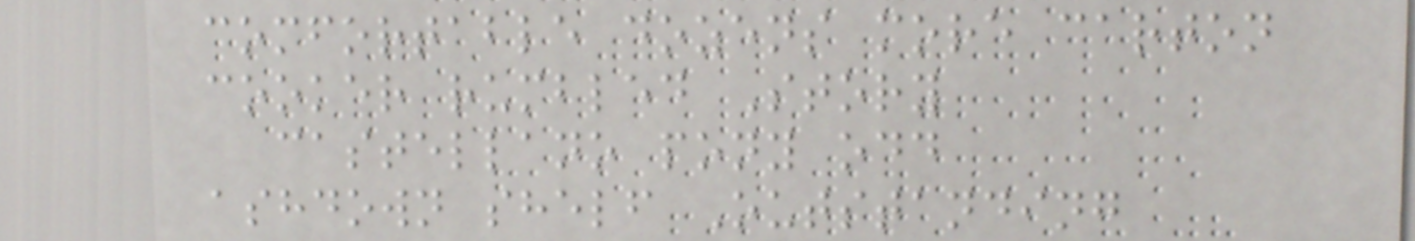comfortable dozens more carton
cooker rumbled Story
castellano pony odd
ashdown shelf Outstanding
